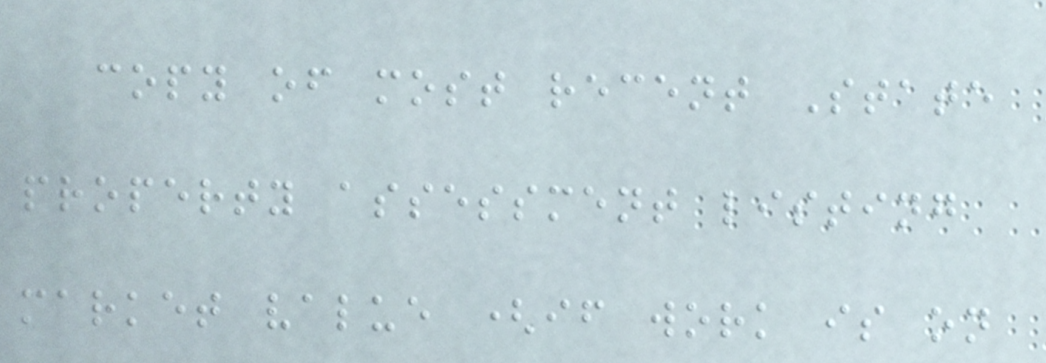copy of most recent State
property assessment listing
market value (if work is on
